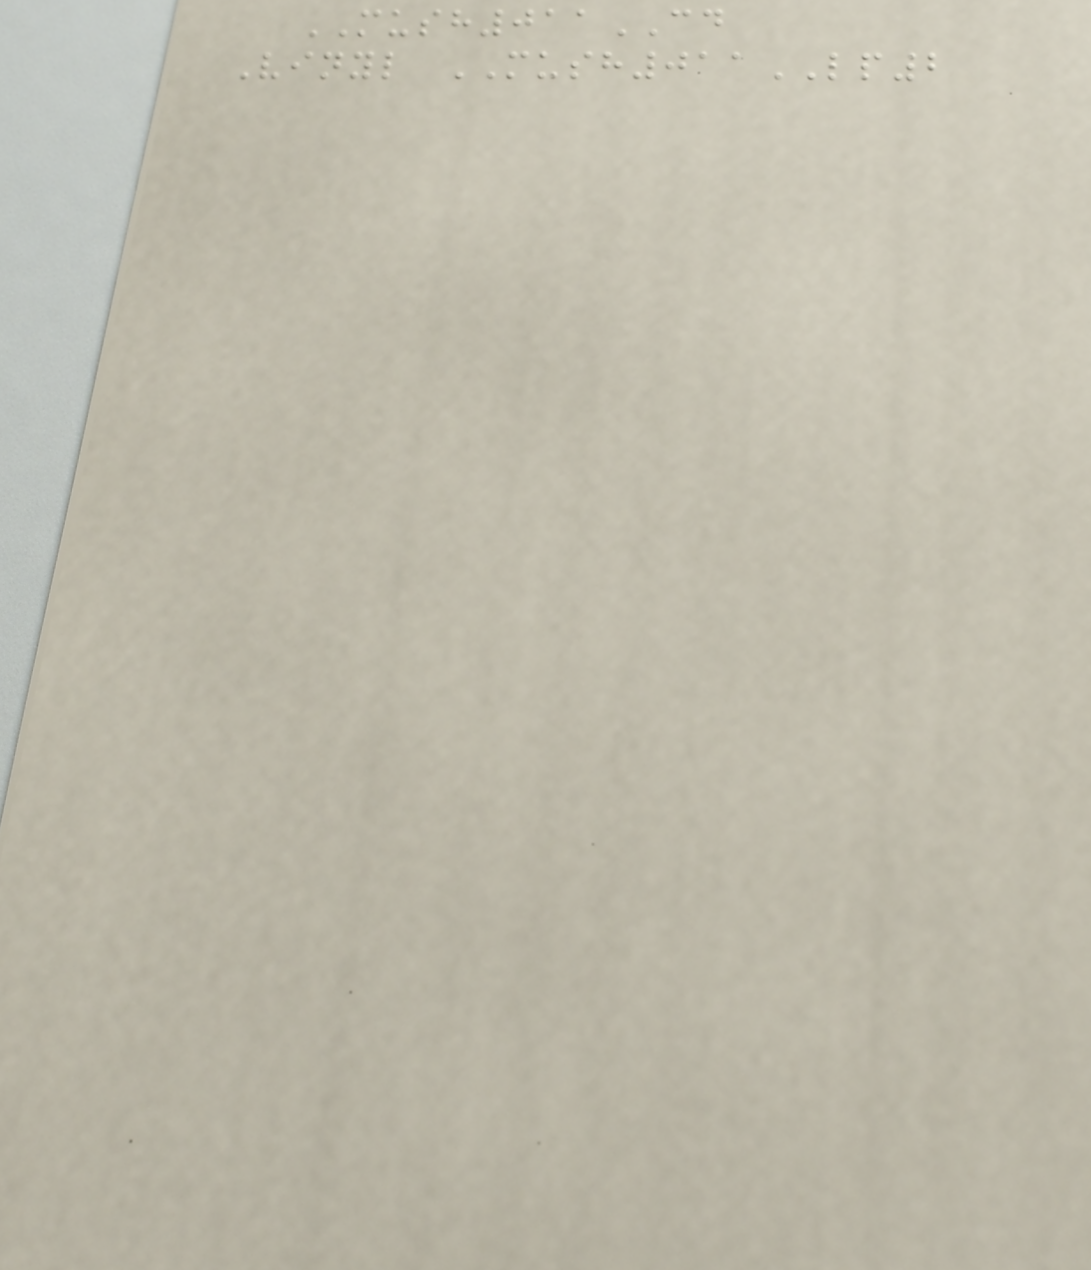MUSH011CD
Vinyl MUSH011LP2
